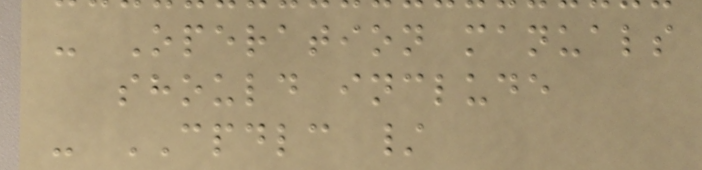- Operation manuals
should include
- CPDLC /
